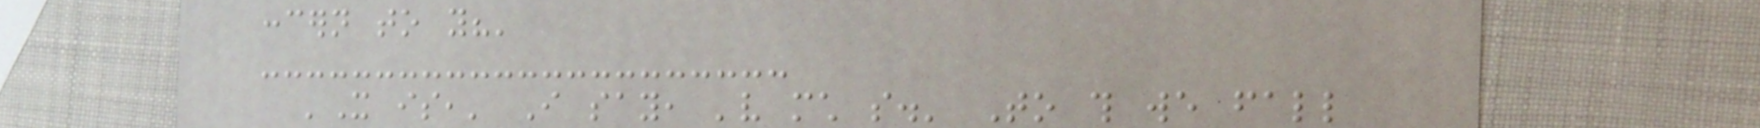concern to you?'
'It is,' I say, 'very much so.' To this we fall
